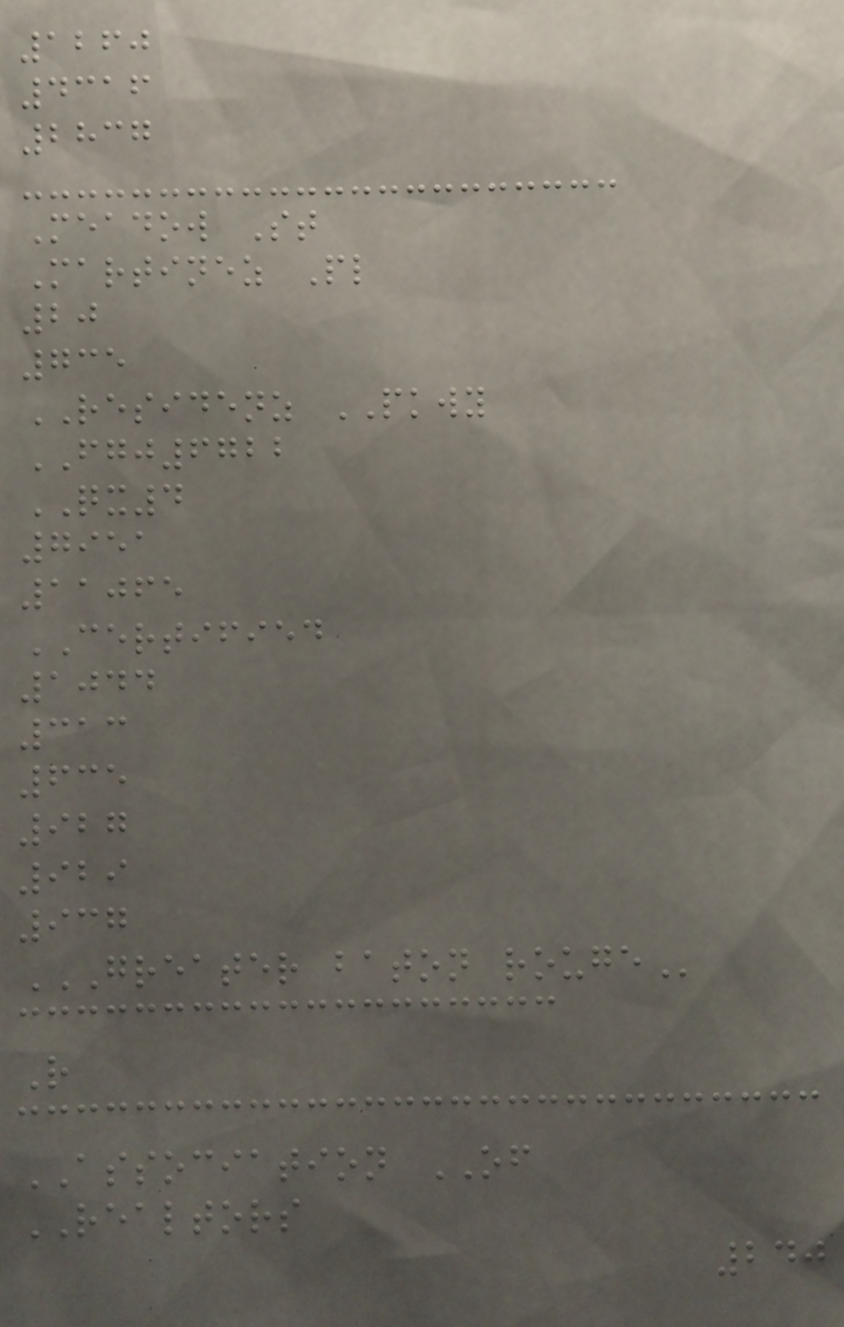1260
4316
2837
Meadow St
Martinez Pl
20
735
RESIDENZ PKWY
FGJ6722
QX4
7951
11065
CERTIFIED
1044
313
635
927
929
937
GREATER BATON ROUGE
R
ASSOCIATION OF
REALTORS
240
